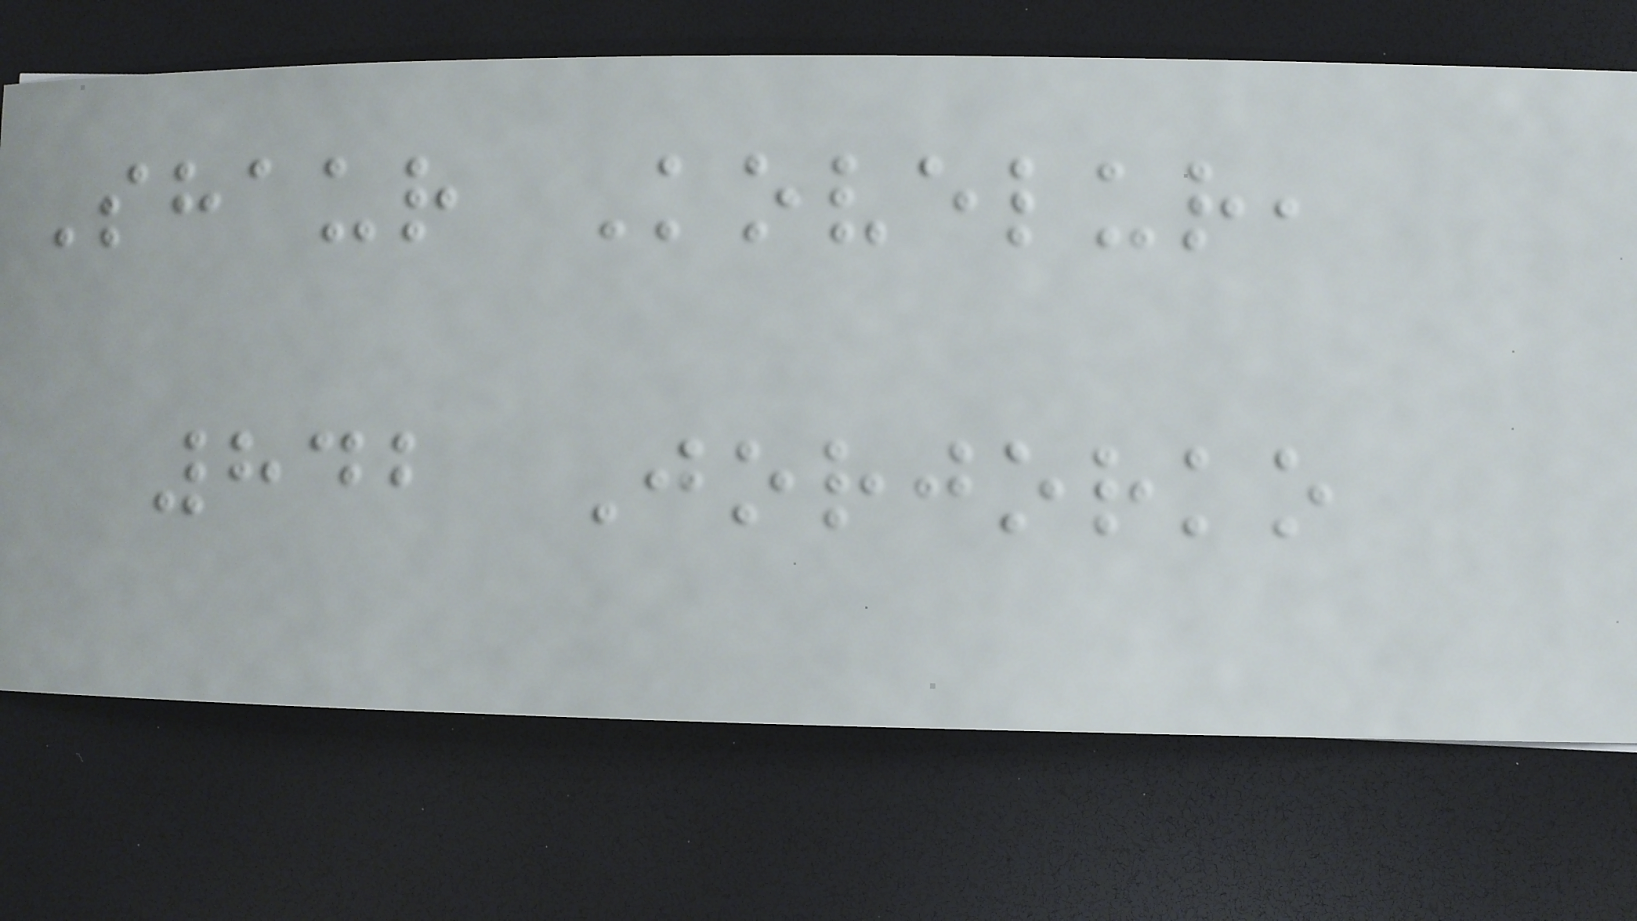Shaur Kovelur,
842 Jorjorko
